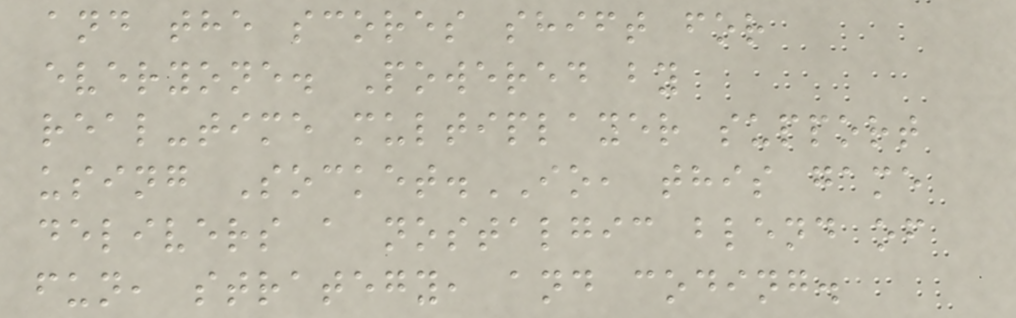and the scores shift for
everyone. Powered by
real-time multiplayer support
using Socket.IO, this game
delivers a nostalgic blend of
fun, strategy, and coding.
